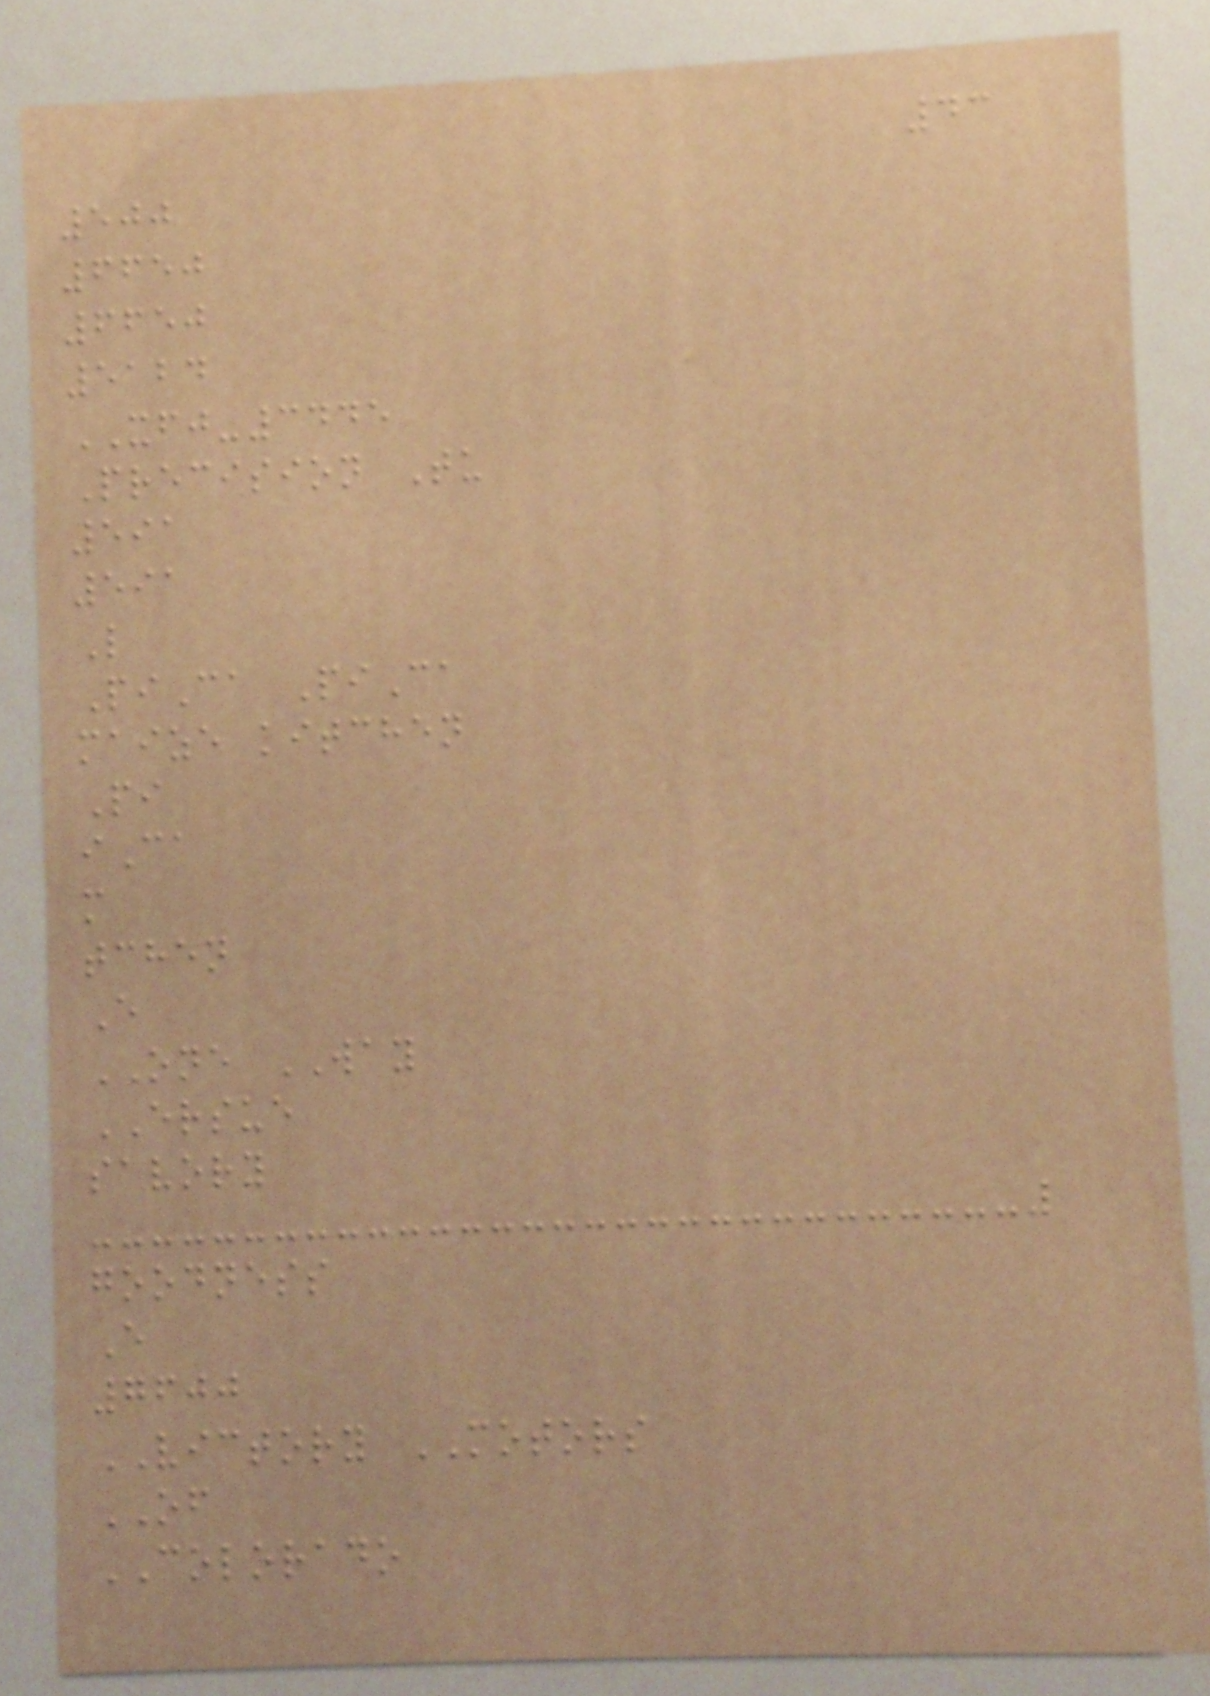43
500
6650
6650
5124
XFJ-3445
Precision Tu
591
591
L
PiCa PiCa
maize kitchen
Pi
iCa
m
tchen
E
ONE WAY
ERSUE
savory
goodness
E
7600
VICTORY MOTORS
OF
COLORADO
